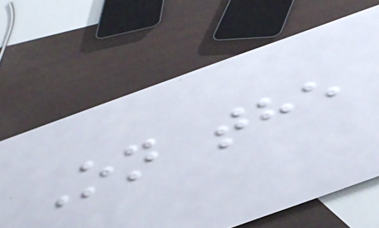On the
